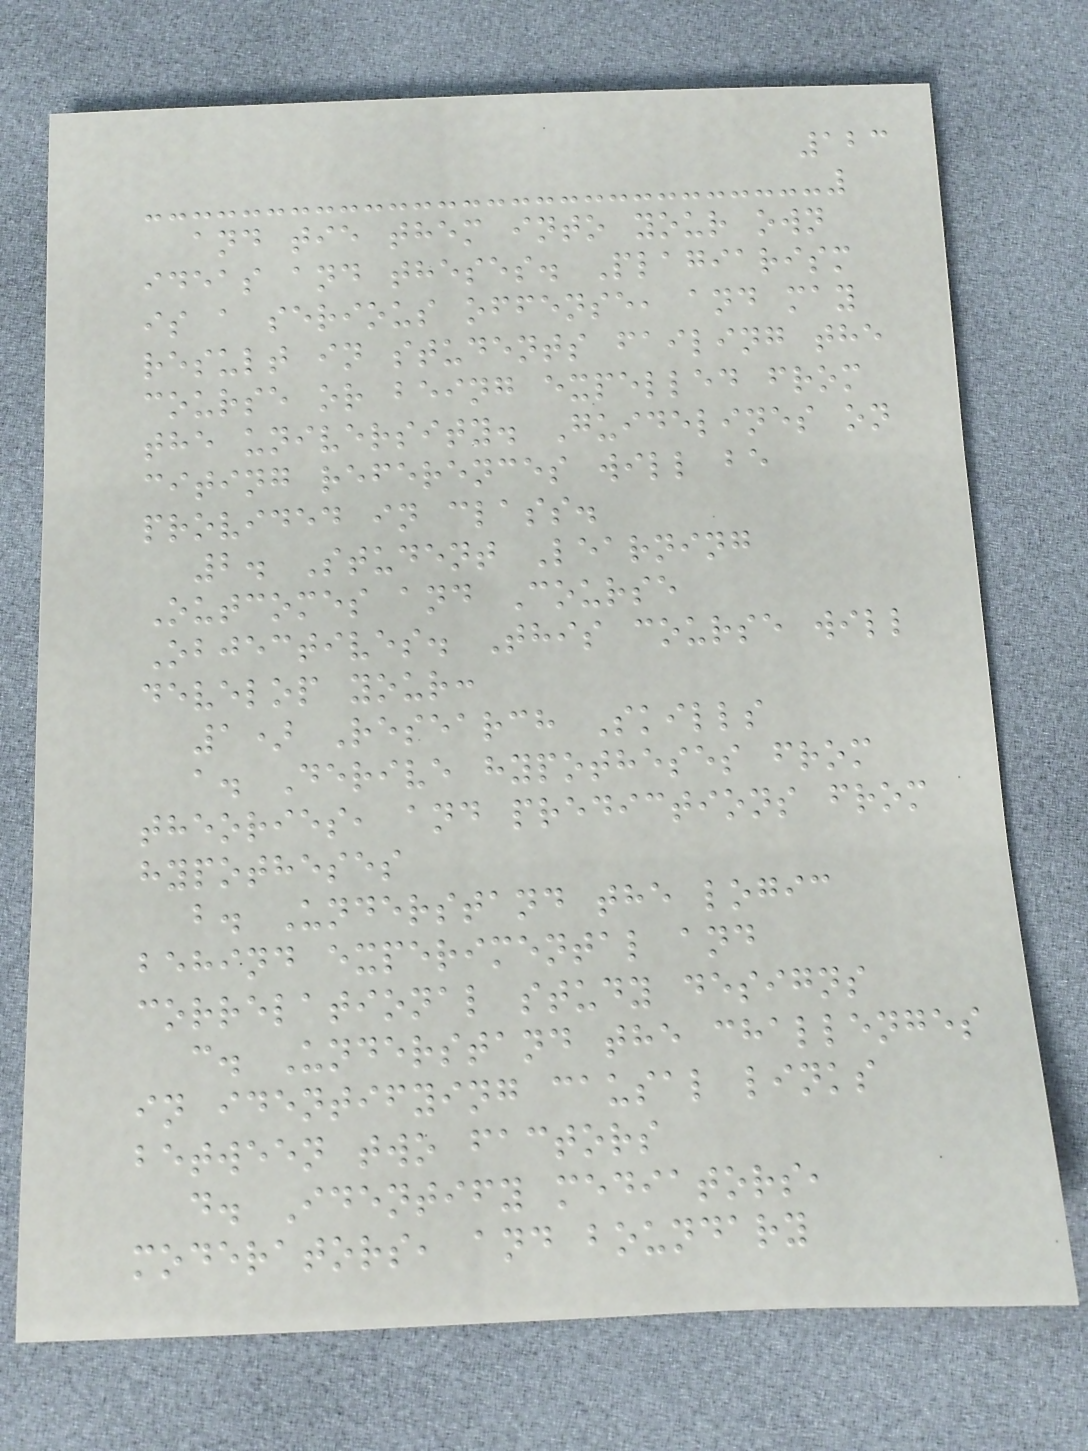123
and tie them into your own
ideas and theses. Plagiarism
is a serious offense, and may
result in students failing the
course or being expelled from
the university. Guidelines on
citing references will be
provided in class.
2. Student Learning
Outcomes and Course
Objectives. This course will
develop your:
1) Research Skills
a. Derive hypotheses from
theories, and predictions from
hypotheses
b. Understand the logic
behind experimental and
correlational study designs
c. Understand the challenges
in identifying causal links
between two factors
d. Identify mediators,
moderators, and boundary
